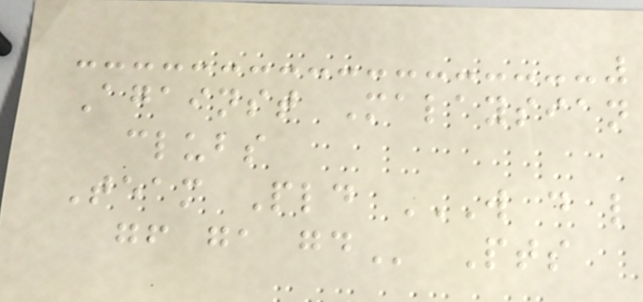Against Malaysian
clubs
Team Pld W D L
GF GA GD Pts
